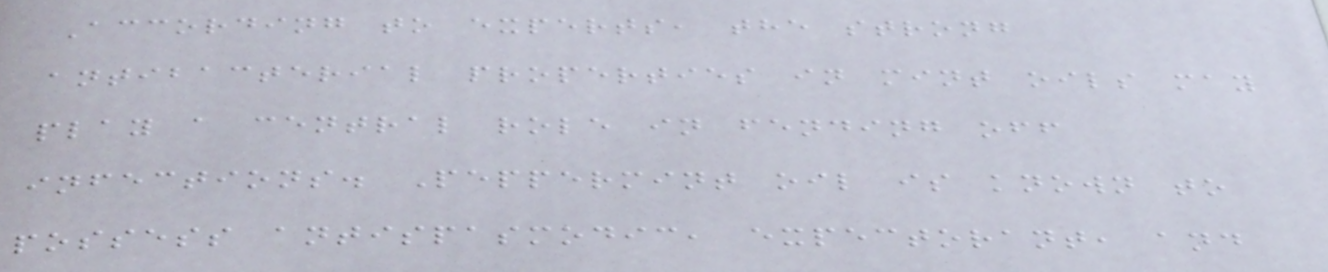According to experts, the strong
antibacterial properties in mint oils may
play a central role in fending off
infections. Peppermint oil is known to
possess antispasmodic, expectorant, and
